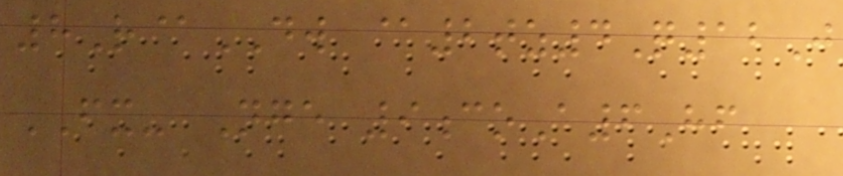8R@DW @2tz4Q12J
FX- Nge 9coA6Hf
